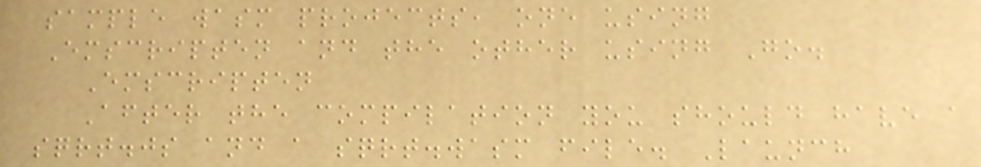sample wasm projects, one using
Emscripten and the other using Go.
Emscripten
After the compilation you should have a
sqrt.js and a sqrt.wasm file. Launch
